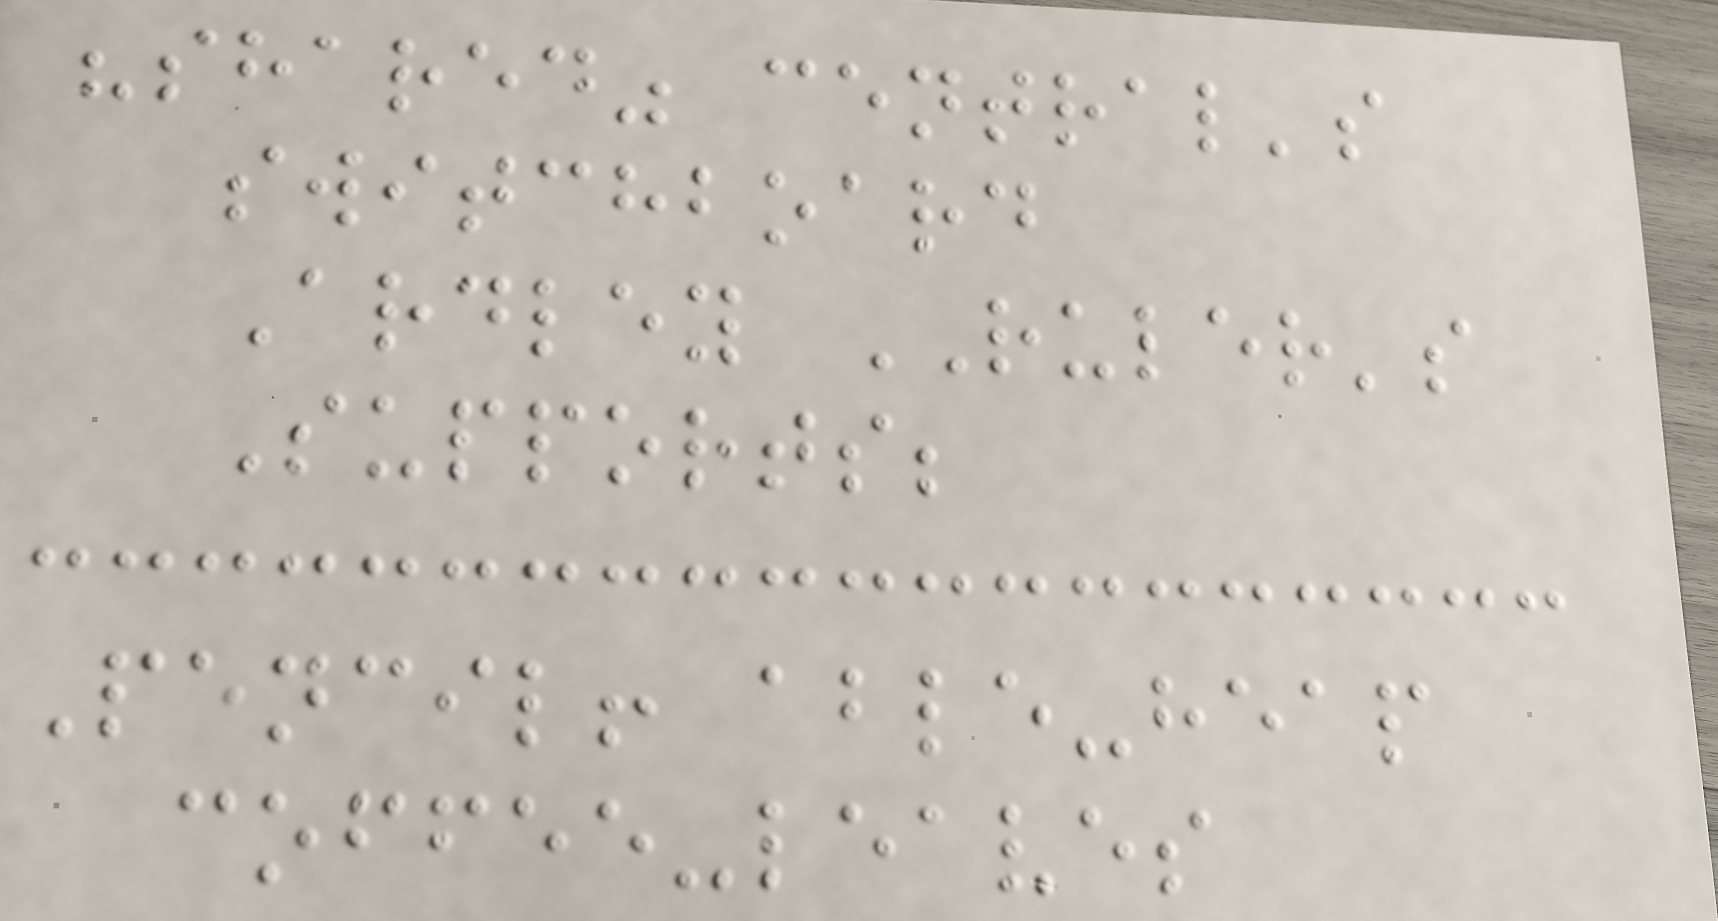"shared" central's
switchboard
Ardley RULER's
Supports;
Pencil! able-heap
coffee-leaves
